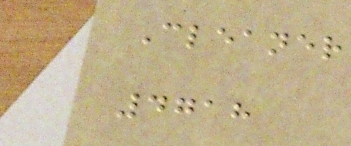Cleaner
4718
